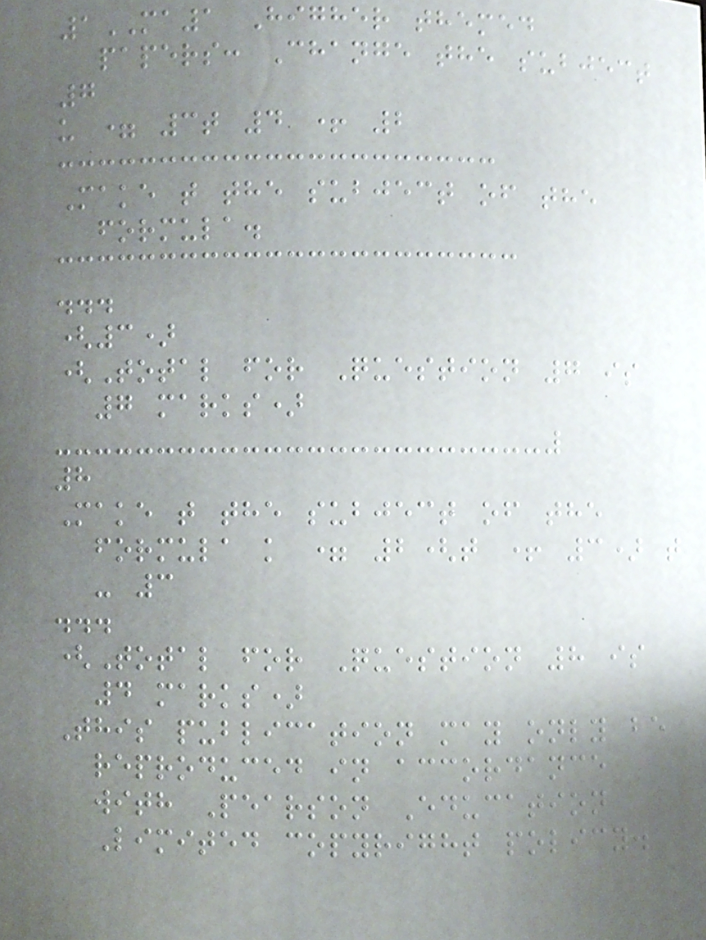1MA1 Higher themed
papers: Change the subject
7
u = 3t 4 + 2
Make t the subject of the
formula.
...
(3)
(Total for Question 7 is
7 marks)
8
Make t the subject of the
formula k = 2(t + 3) t
- 3
...
(Total for Question 8 is
4 marks)
This publication may only be
reproduced in accordance
with Pearson Education
Limited copyright policy.
